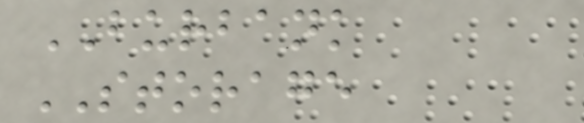BURBANK
STORAGE
